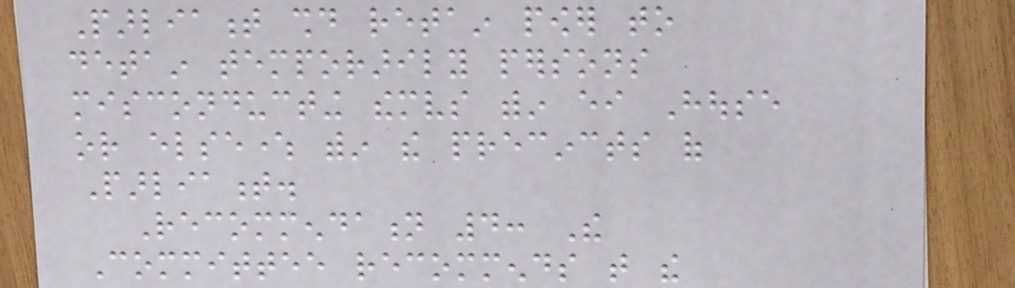Parliament should retain power to
detain temporarily persons
misconducting themselves within either House
or elsewhere within the precincts of
Parliament.
Recommendation 4: The
Committee recommends that the
